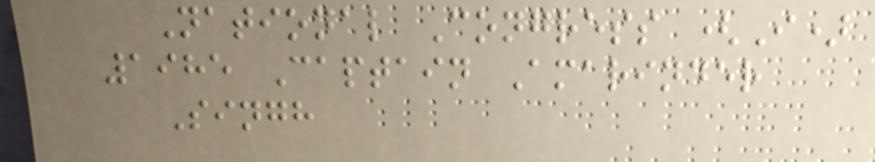National Congress (I)
1985 Captain Amarinder
Singh
